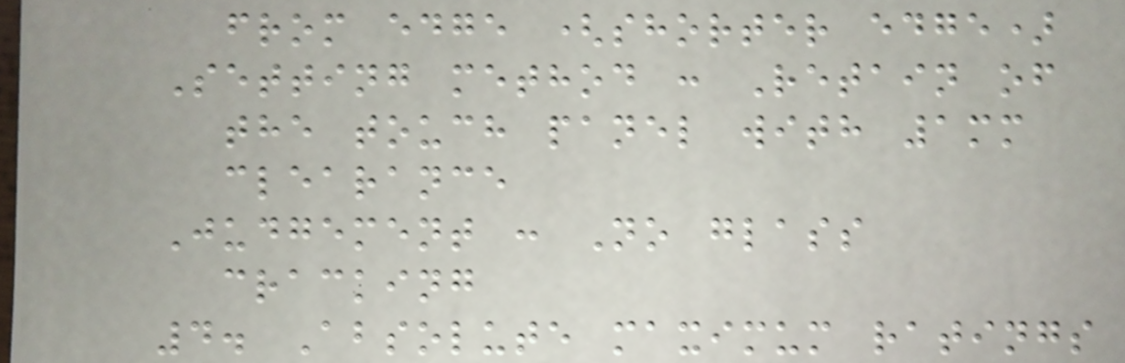from edge (shorter edge)
Setting method : Retain of
the touch panel with 1mm
clearance
Judgement : No glass
cracking
4. Absolute maximum ratings
